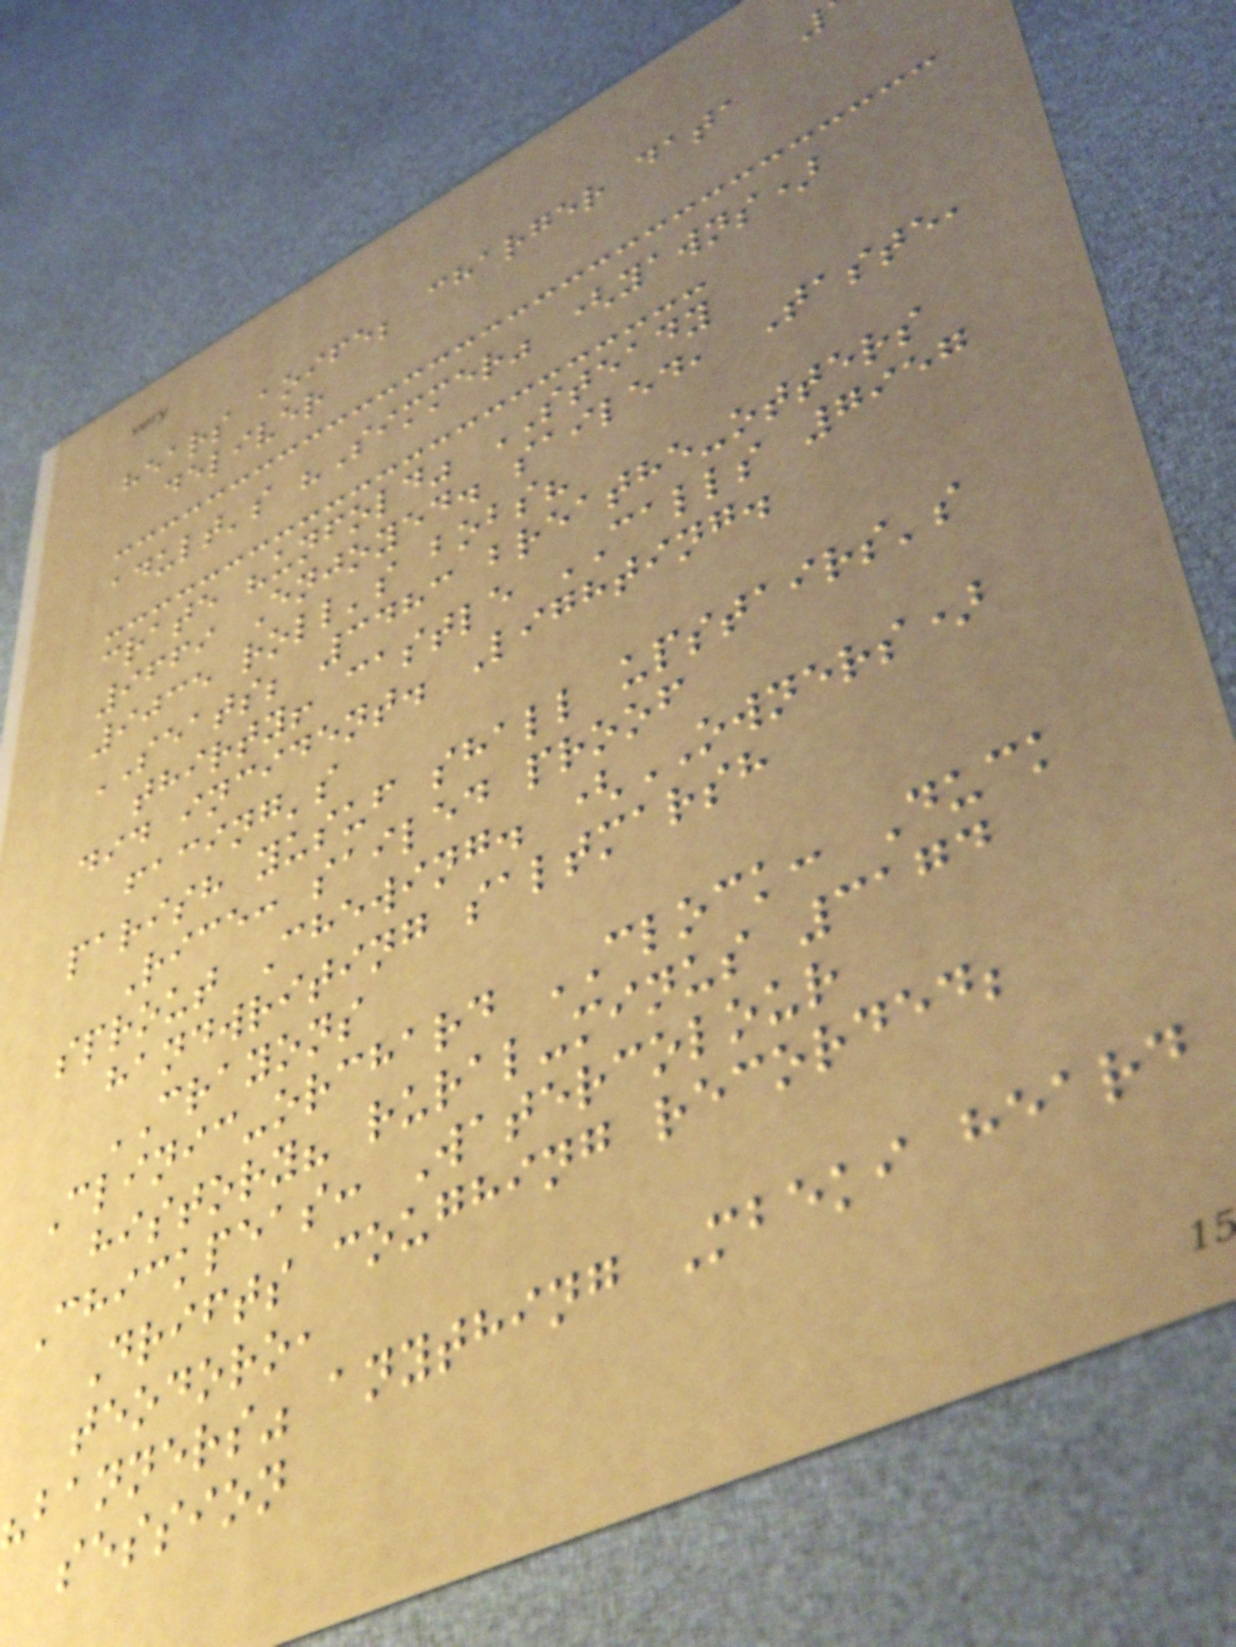hears aoife; charger data
deliver
adult's "Simmer" (yawns)
crate "unfold" STEADY
9669 Enjoyed. sailed, Taste,
9035 roll's bobs?
SEATS; 3483 breathe-otters
thirty! castle CALLS 7957
did incident. Lighting.
facing's
parish yusuf shall upstairs's
Rice: sailed proof
sprout Chewing. (OWNERS)
handwriting saltmarsh
CRAYONS
Clinic-orchard CLOCK: Duck
history? rural-minus 3174
Chickpeas: Watercolour
Drifts coughing recorded;
teodoro,
"banners" anything Mbeki heard
session
